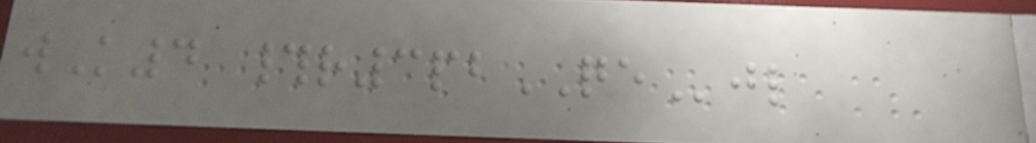wK4 #r3pbQEjl
